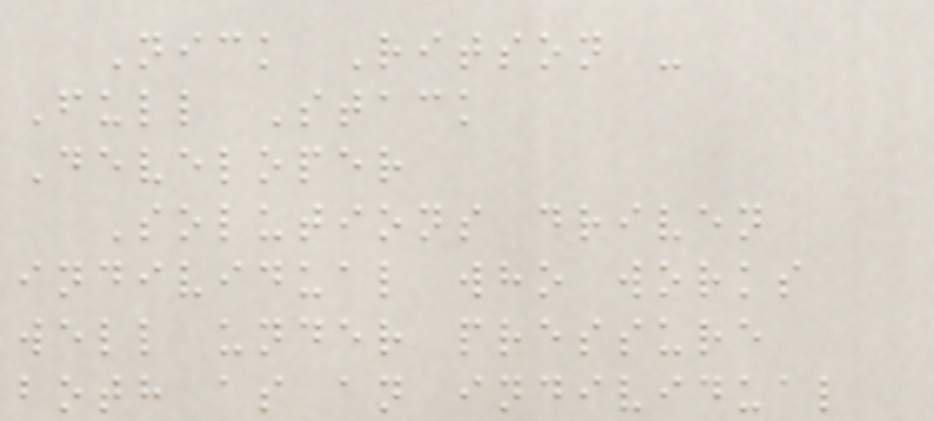Nick Ritson -
Full Stack
Developer
Solutions driven
individual who works
well under pressure
both as an individual
